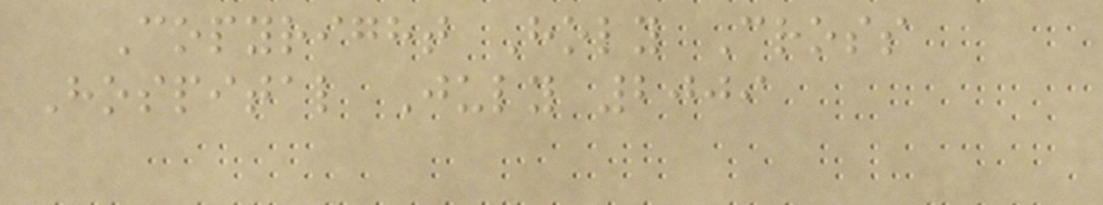Copyright Holy Cross
Hospital July 2009
